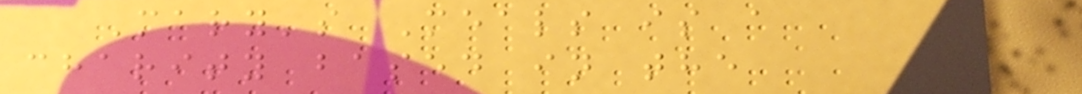Mary's Meals is a
charity based in the
